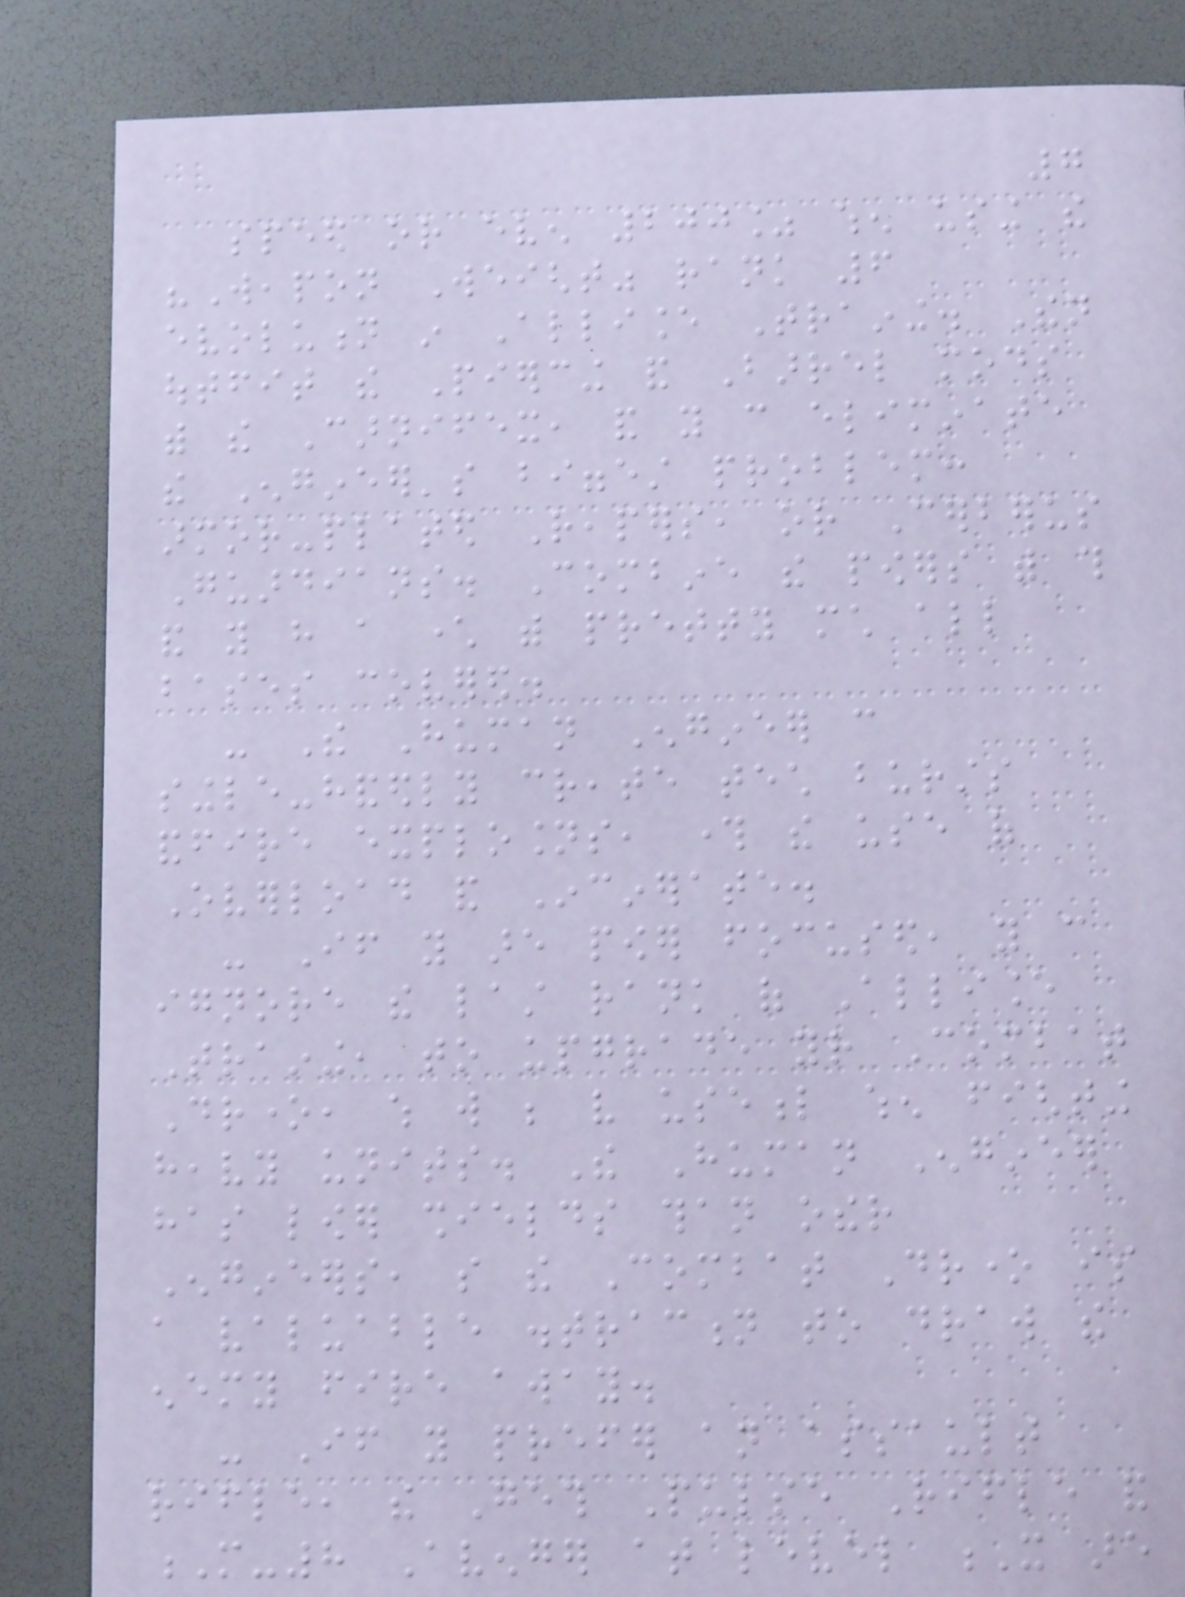7
speed or even 200% when using the
"Weapon Weight" rank 6
evolution in Alliance Training. Then
outfit the Piercing and Barrel mods
with the Carnifex, and you can eliminate
the Engineer's biggest problem:
armor-plated Reapers, or Cerberus
Guardians. Combine the powers with this
and you have a character with pretty much all
bases covered.
- The Human Engineer can
single-handedly create tech bursts
andfire explosions, through the use of
Overload and Incinerate.
- If you are power focused, you can
ignore the last rank of Alliance
Training, to upgrade your Combat
Drone, which will be very useful when fighting
heavy units. The Human Engineer
has lower shields than other
Engineers, so the Combat Drone is
a valuable distraction to draw the
enemy fire away.
- If you prefer an assault
rifle, the Geth Pulse Rifle and
M-8 Avenger at level X are
